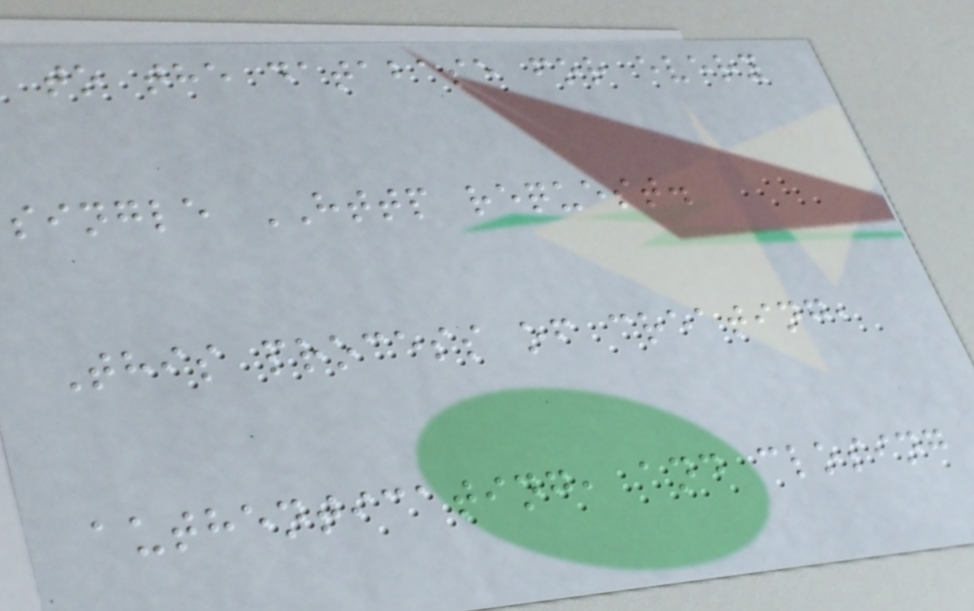to the database for every
single HTTP request.
This process of creating,
authenticating, and closing
